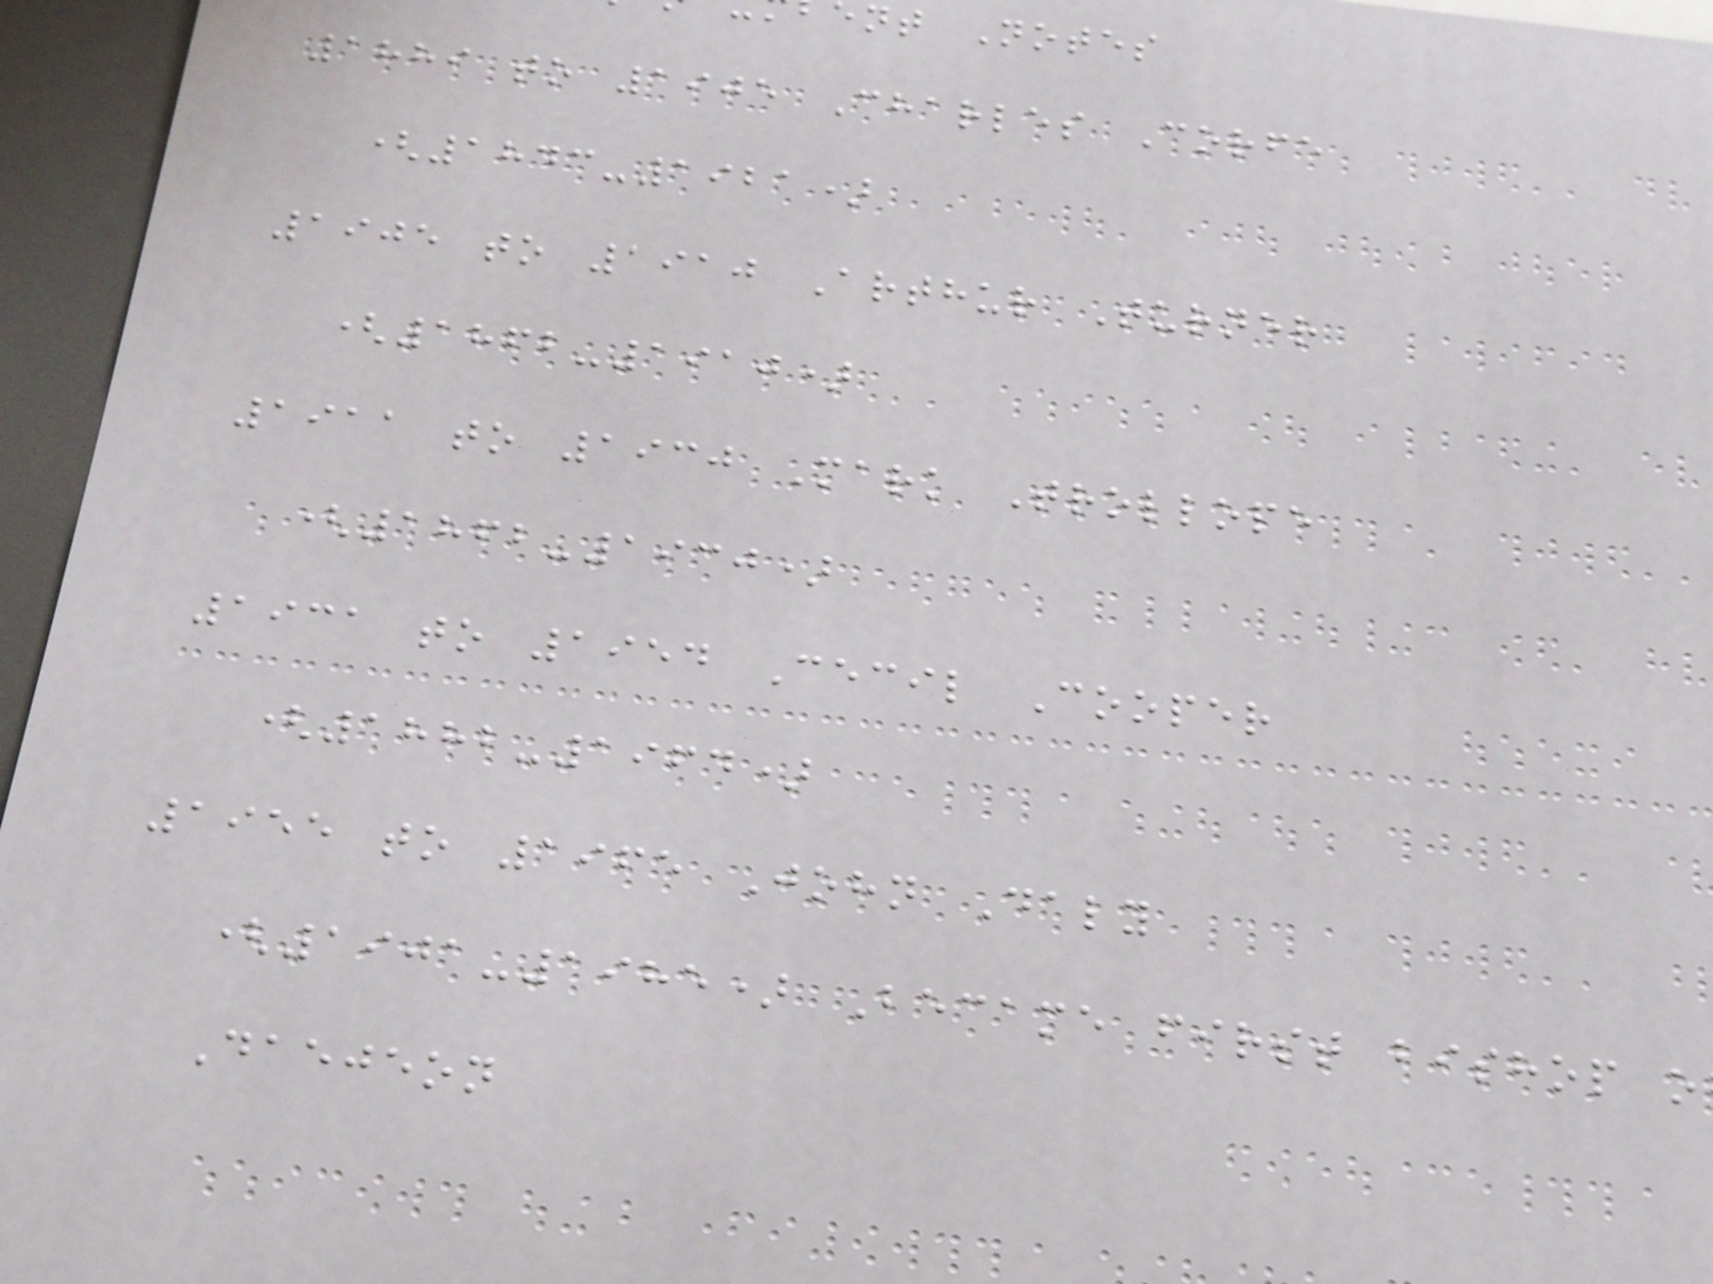nt Notes
1889 to 1905 Charles Corfe
(1843-1921)
1905 to 1910 Arthur Turner
(1862-1910)
1911 to 1930 Mark Trollope
(1862-1930)
1931 to 1954 Cecil Cooper
(1882-1964)
1955 to 1965 John Daly
(1901-1985) Became first bishop o
Daejeon
